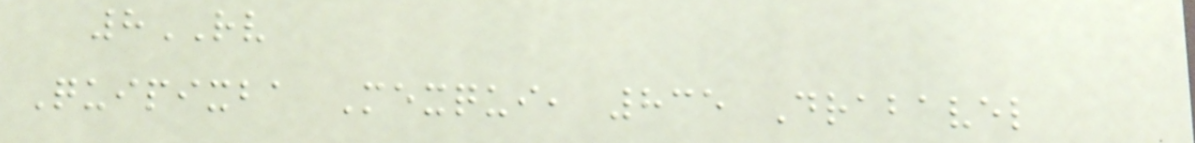8RV
Quipixba Mexqui, 835 Drabavel
